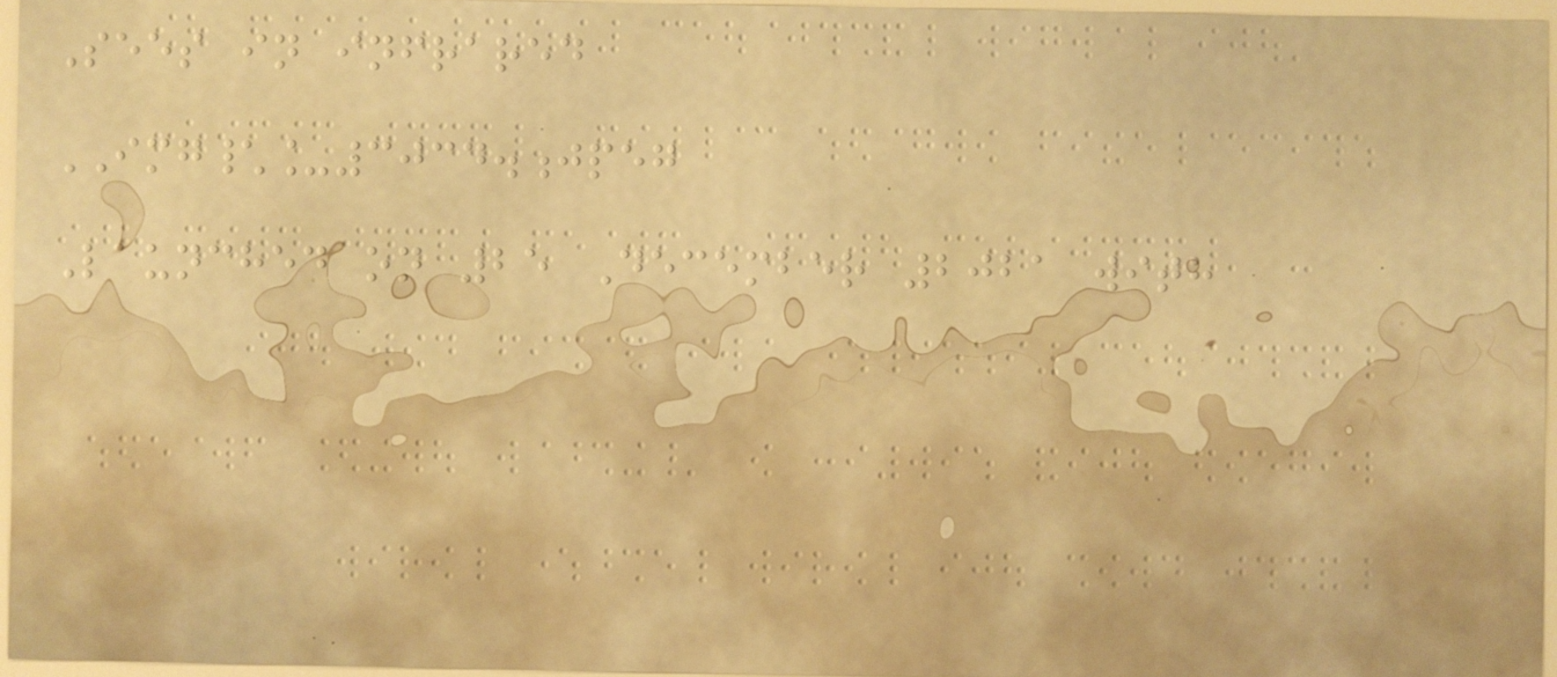Sees in infrared
IMG\_3034.jpeg
Launched on 25 December 2021 with
